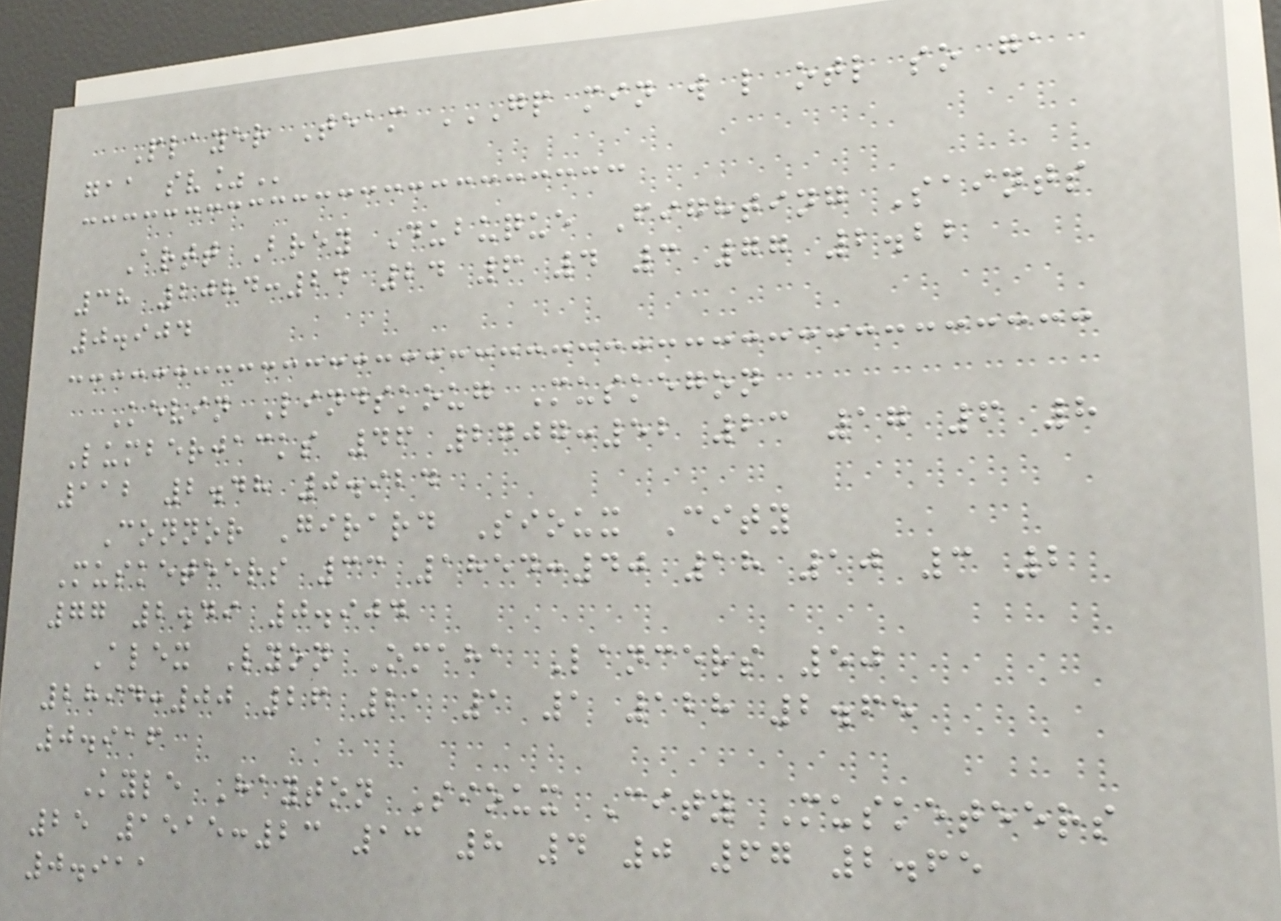Player Team GP MIN W L OTL SO GA
GAA SV%
Artt Brey Dubuque Fighting Saints
38 2084:24 24 6 4 3 77 2.22
0.904
Kevin Lindskoug Muskegon
Lumberjacks 46 2707:52 23 17 6 8
112 2.48 0.924
Connor Girard Sioux City
Musketeers 33 1854:40 18 10 3 2
77 2.49 0.904
Alex Lyon Omaha Lancers 50
2894:00 26 21 1 1 128 2.65
0.916
Kyle Hayton Sioux City Musketeers
25 1515:23 13 8 4 0 67 2.65
0.911
